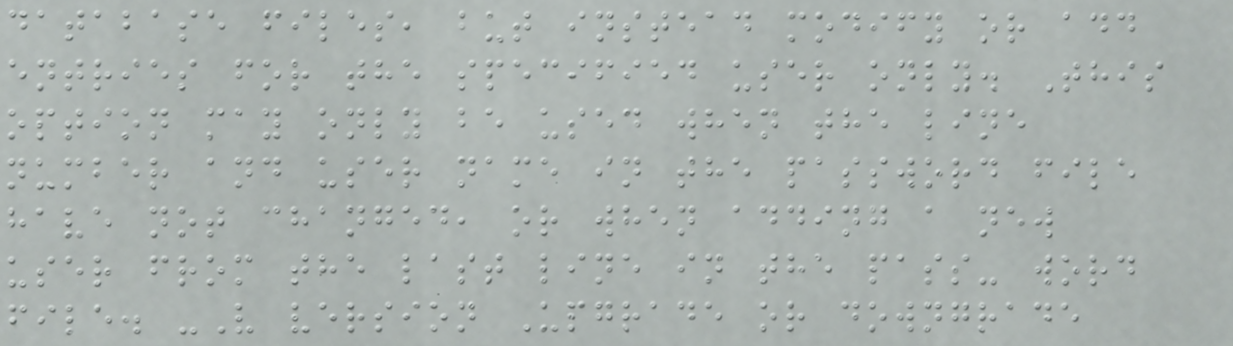database files, but instead modify or add
entries for the specified user only. This
option may only be used when the line
number and user name in the password file
have not changed, or when adding a new
user from the last line in the pass- word
file. -V version Upgrade or downgrade
